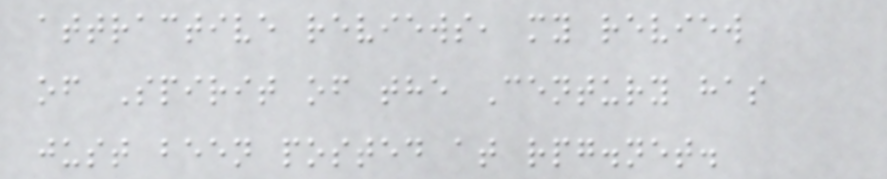attractive reviews, my review
of Spirit of the Century has
just been posted at rpg.net.
